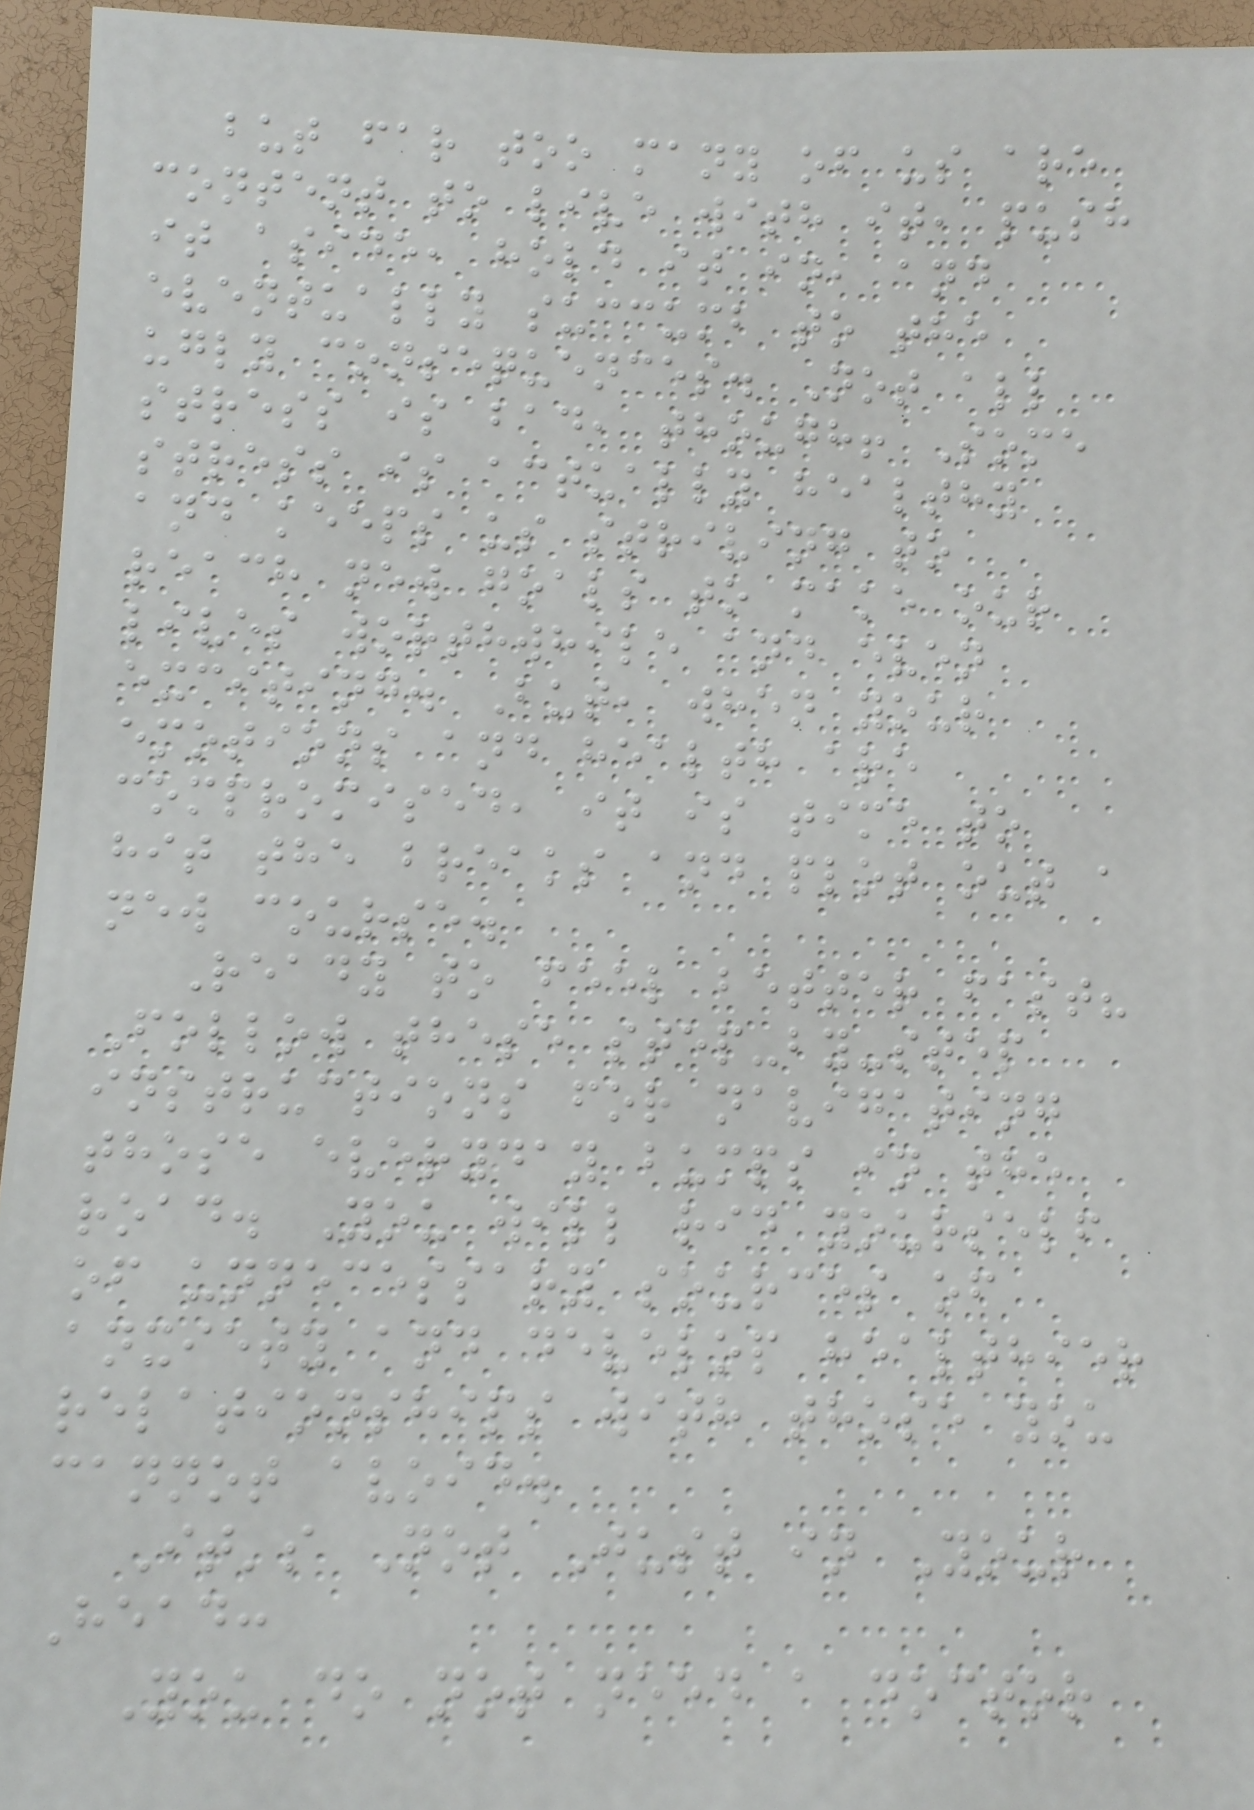but far too many of us are
content to live with it, push
it aside, hold it in, and
eventually succumb to the
ugly consequences. Not all
stress is bad, though! Some
stress is actually healthy
and keeps us striving to
reach new goals to make our
lives worthwhile and even
exciting. But, when your
emotions and health are
compromised, it is time to
hit the breaks and plot out a
new course.
Ready to feel better fast?
Follow these step-by-step
instructions for navigating
those everyday bumps in the
road. You will rid yourself
of unnecessary sources of
anxiety and develop healthier
relationships with those you
cannot avoid.
It's Not Just in Your
Head:
You do not need a doctor
